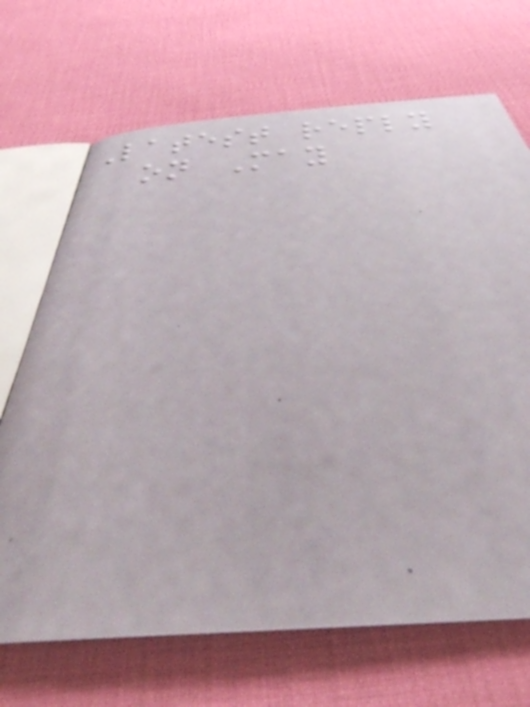Latest reply
on May
